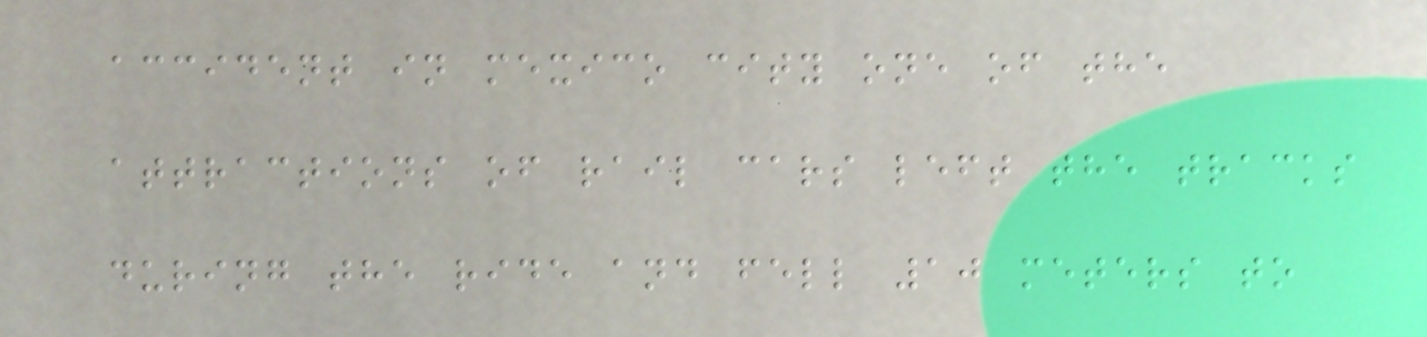accident in mexico city one of the
attractions of rail cars left the tracks
during the ride and fell 10 meters to
